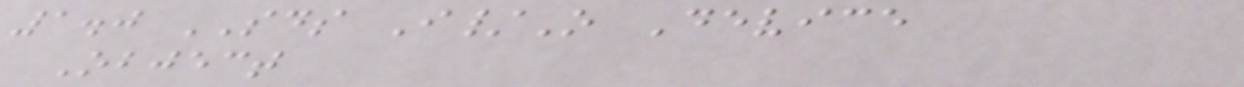1.0 SDS I/O Device
Object
